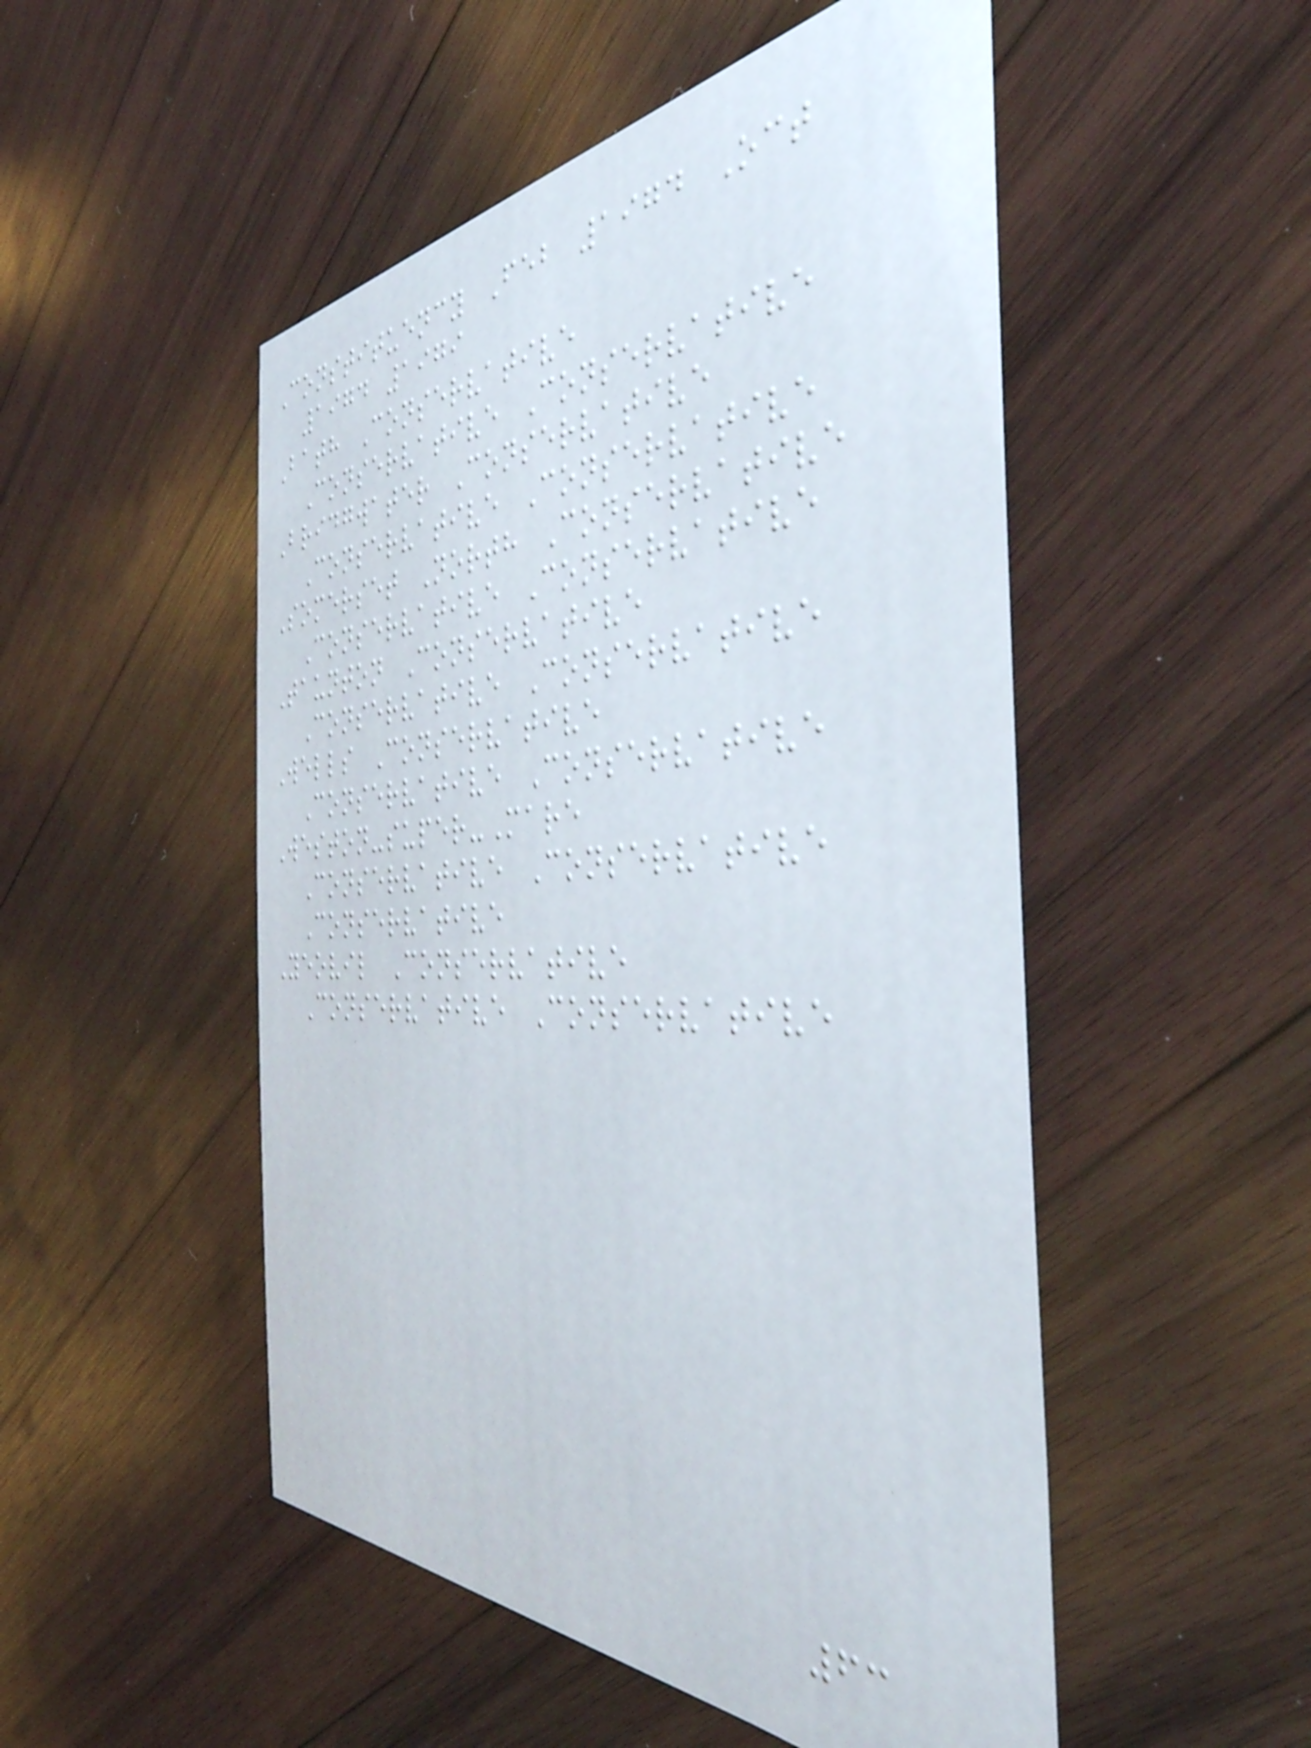Constituency Feb 1974 Oct
1974 1979
Bath Conservative
Conservative Conservative
Bridgwater Conservative
Conservative Conservative
Somerset North Conservative
Conservative Conservative
Taunton Conservative
Conservative Conservative
Wells Conservative
Conservative Conservative
Weston-super-Mare
Conservative Conservative
Conservative
Yeovil Conservative
Conservative Conservative
63
